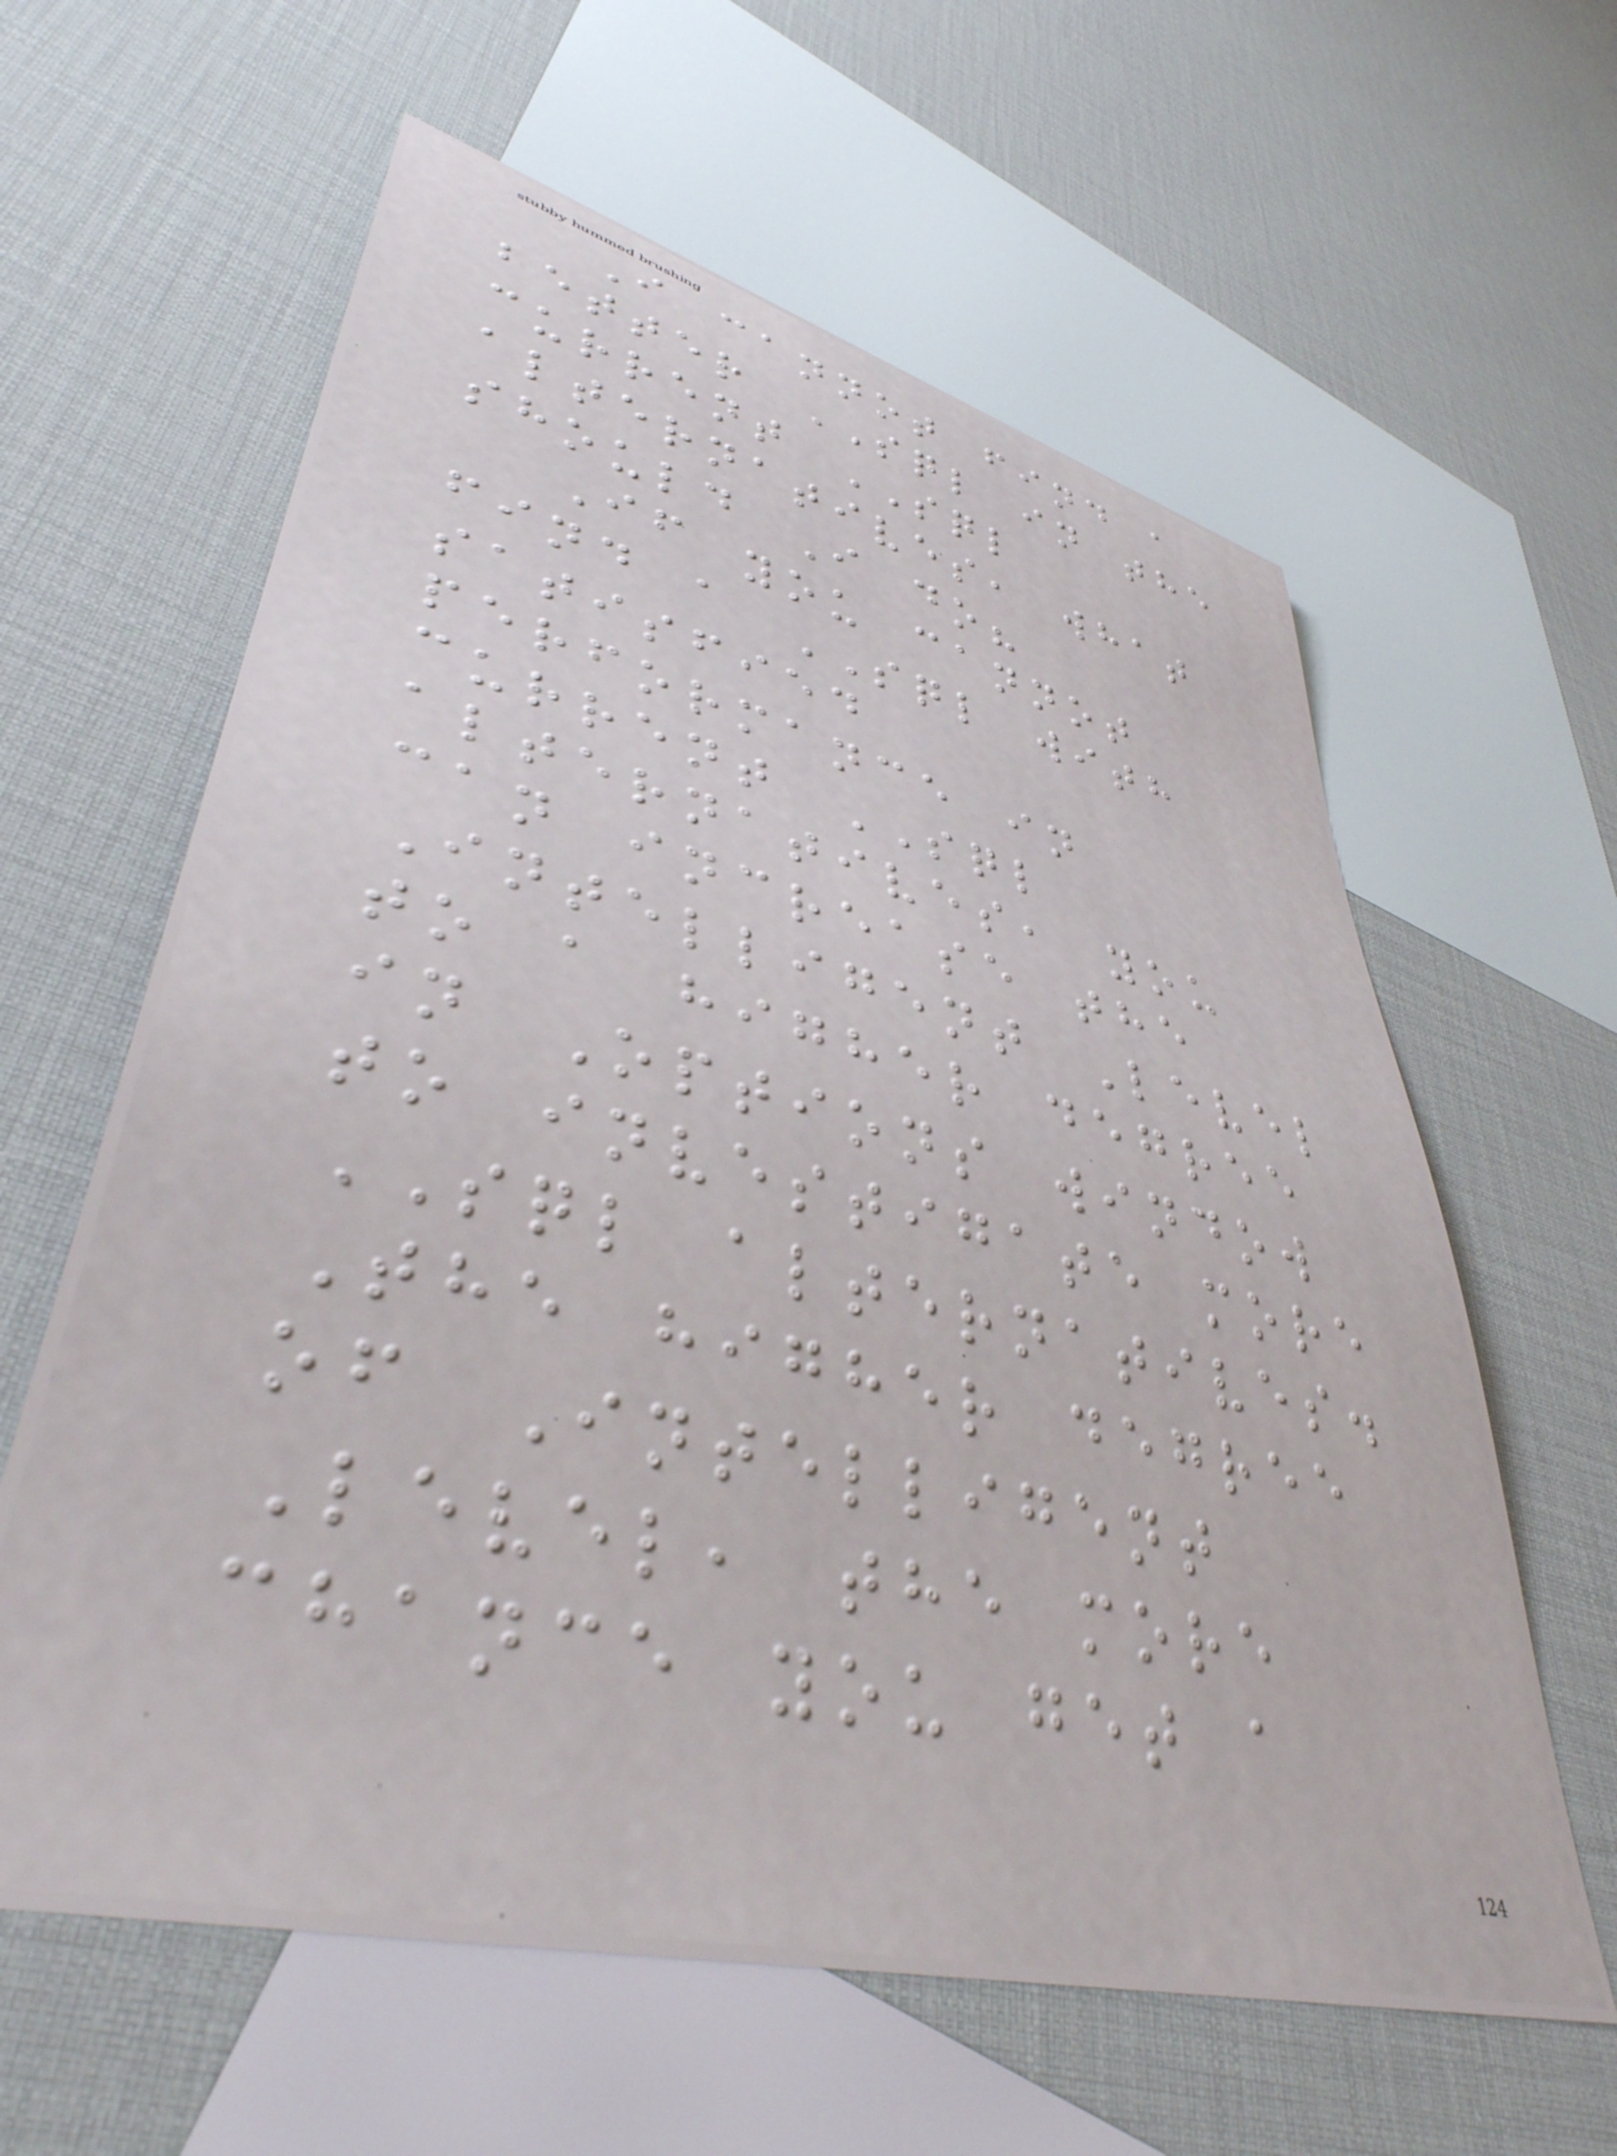I cannot find a
better SQL in the
current SQL
alternatives, what
should I do?
If you cannot
find a SQL with
satisfied
performance in
current SQL
alternatives, you
can increase the
Intelligent Level
to a higher degree
in Options window
to investigate more
SQL alternatives.
The higher degree
of Intelligent
Level, the more
chance you get a
